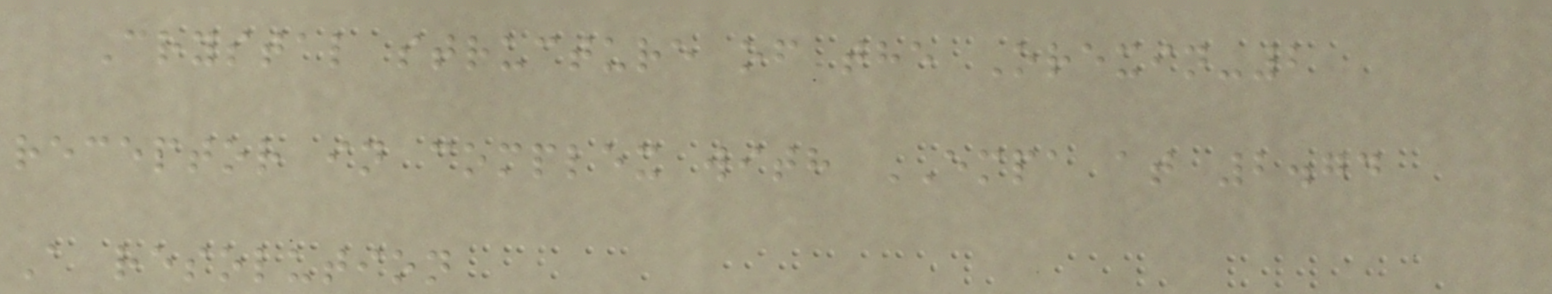Crystal structure of the Orexin-2
receptor in complex with EMPA at 2.74
A resolution
